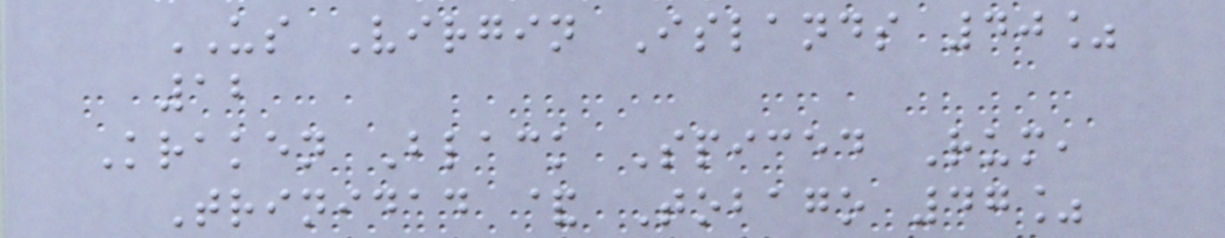US Virgin Islands 40%
12
Kraken Black Spiced Rum,
Trinidad & Tobago 47%
